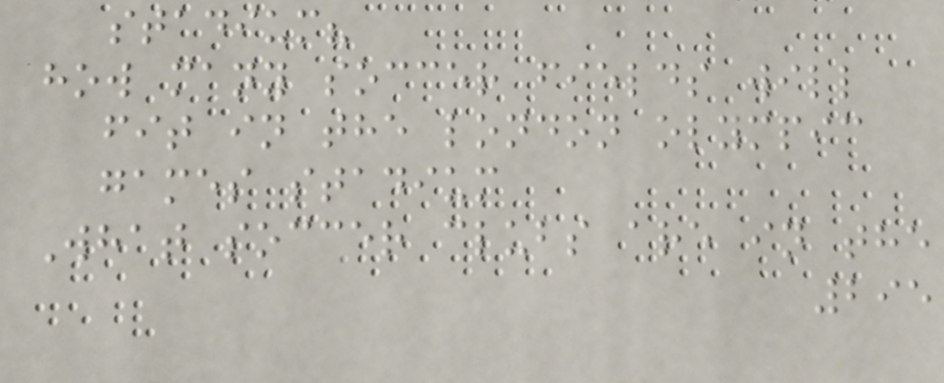stadium?
how many soccer fields will
fit in the london olympic
games stadium
What soccer clubs are in the
295
